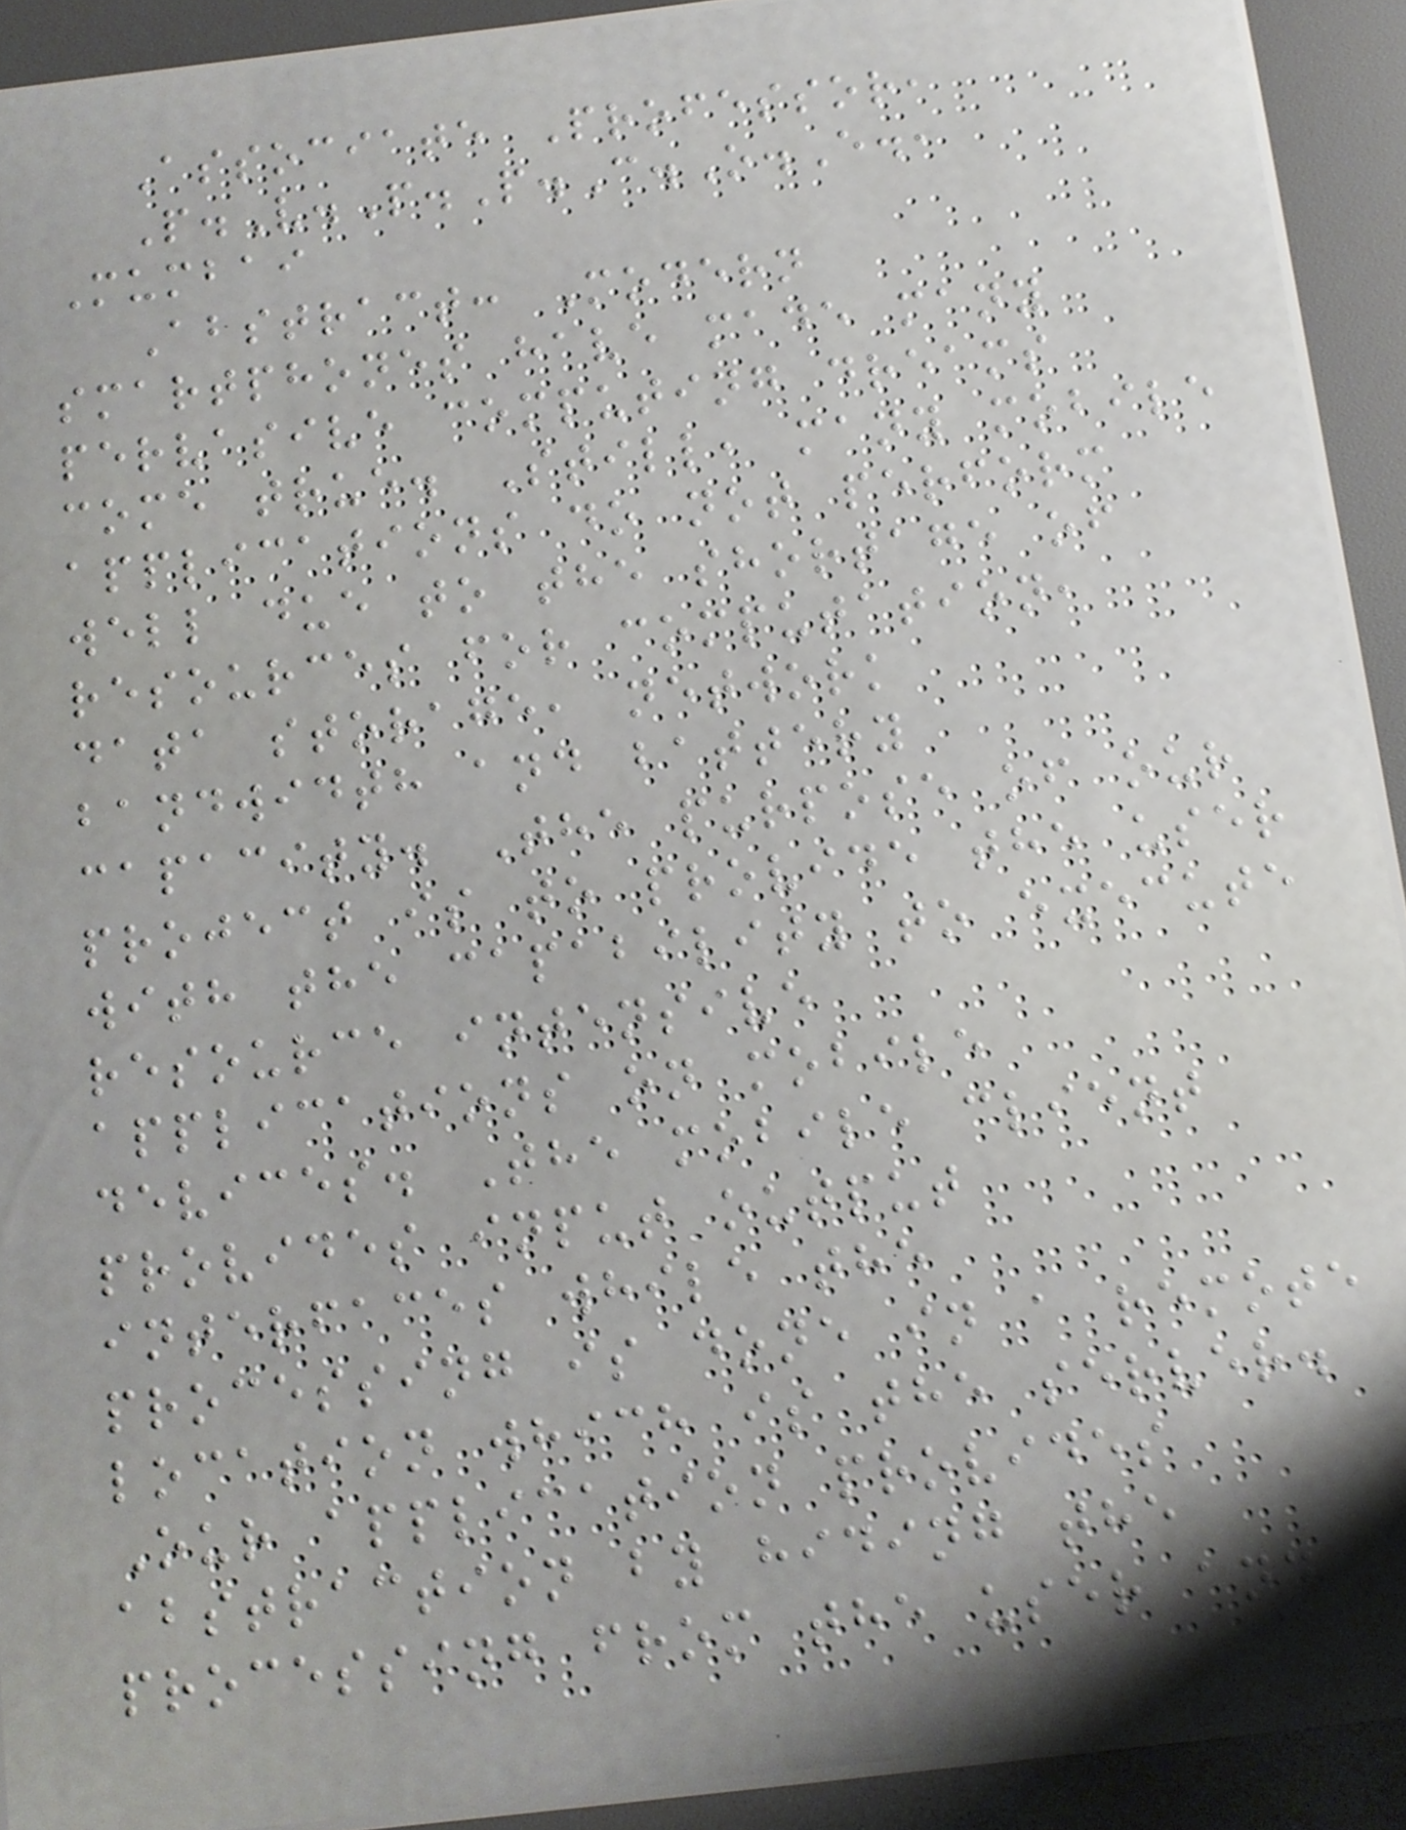Associate Professor,
P.V.P.P.C.O.E.,
Mumbai
Abstract: Modern
smartphones have made many
pervasive computing dreams
come true. Still, many mobile
applications do not perform
well due to the shortage of
resources for computation,
data storage, network
bandwidth and battery
capacity. The purpose of our
project is to provide the user
with the capability to execute
resource intensive
applications on mobile
devices. The mobile client
provides input output
interfaces while the
processing is done in a remote
location which is the server.
Our application provides
abstraction by hiding the
processing from the user and
